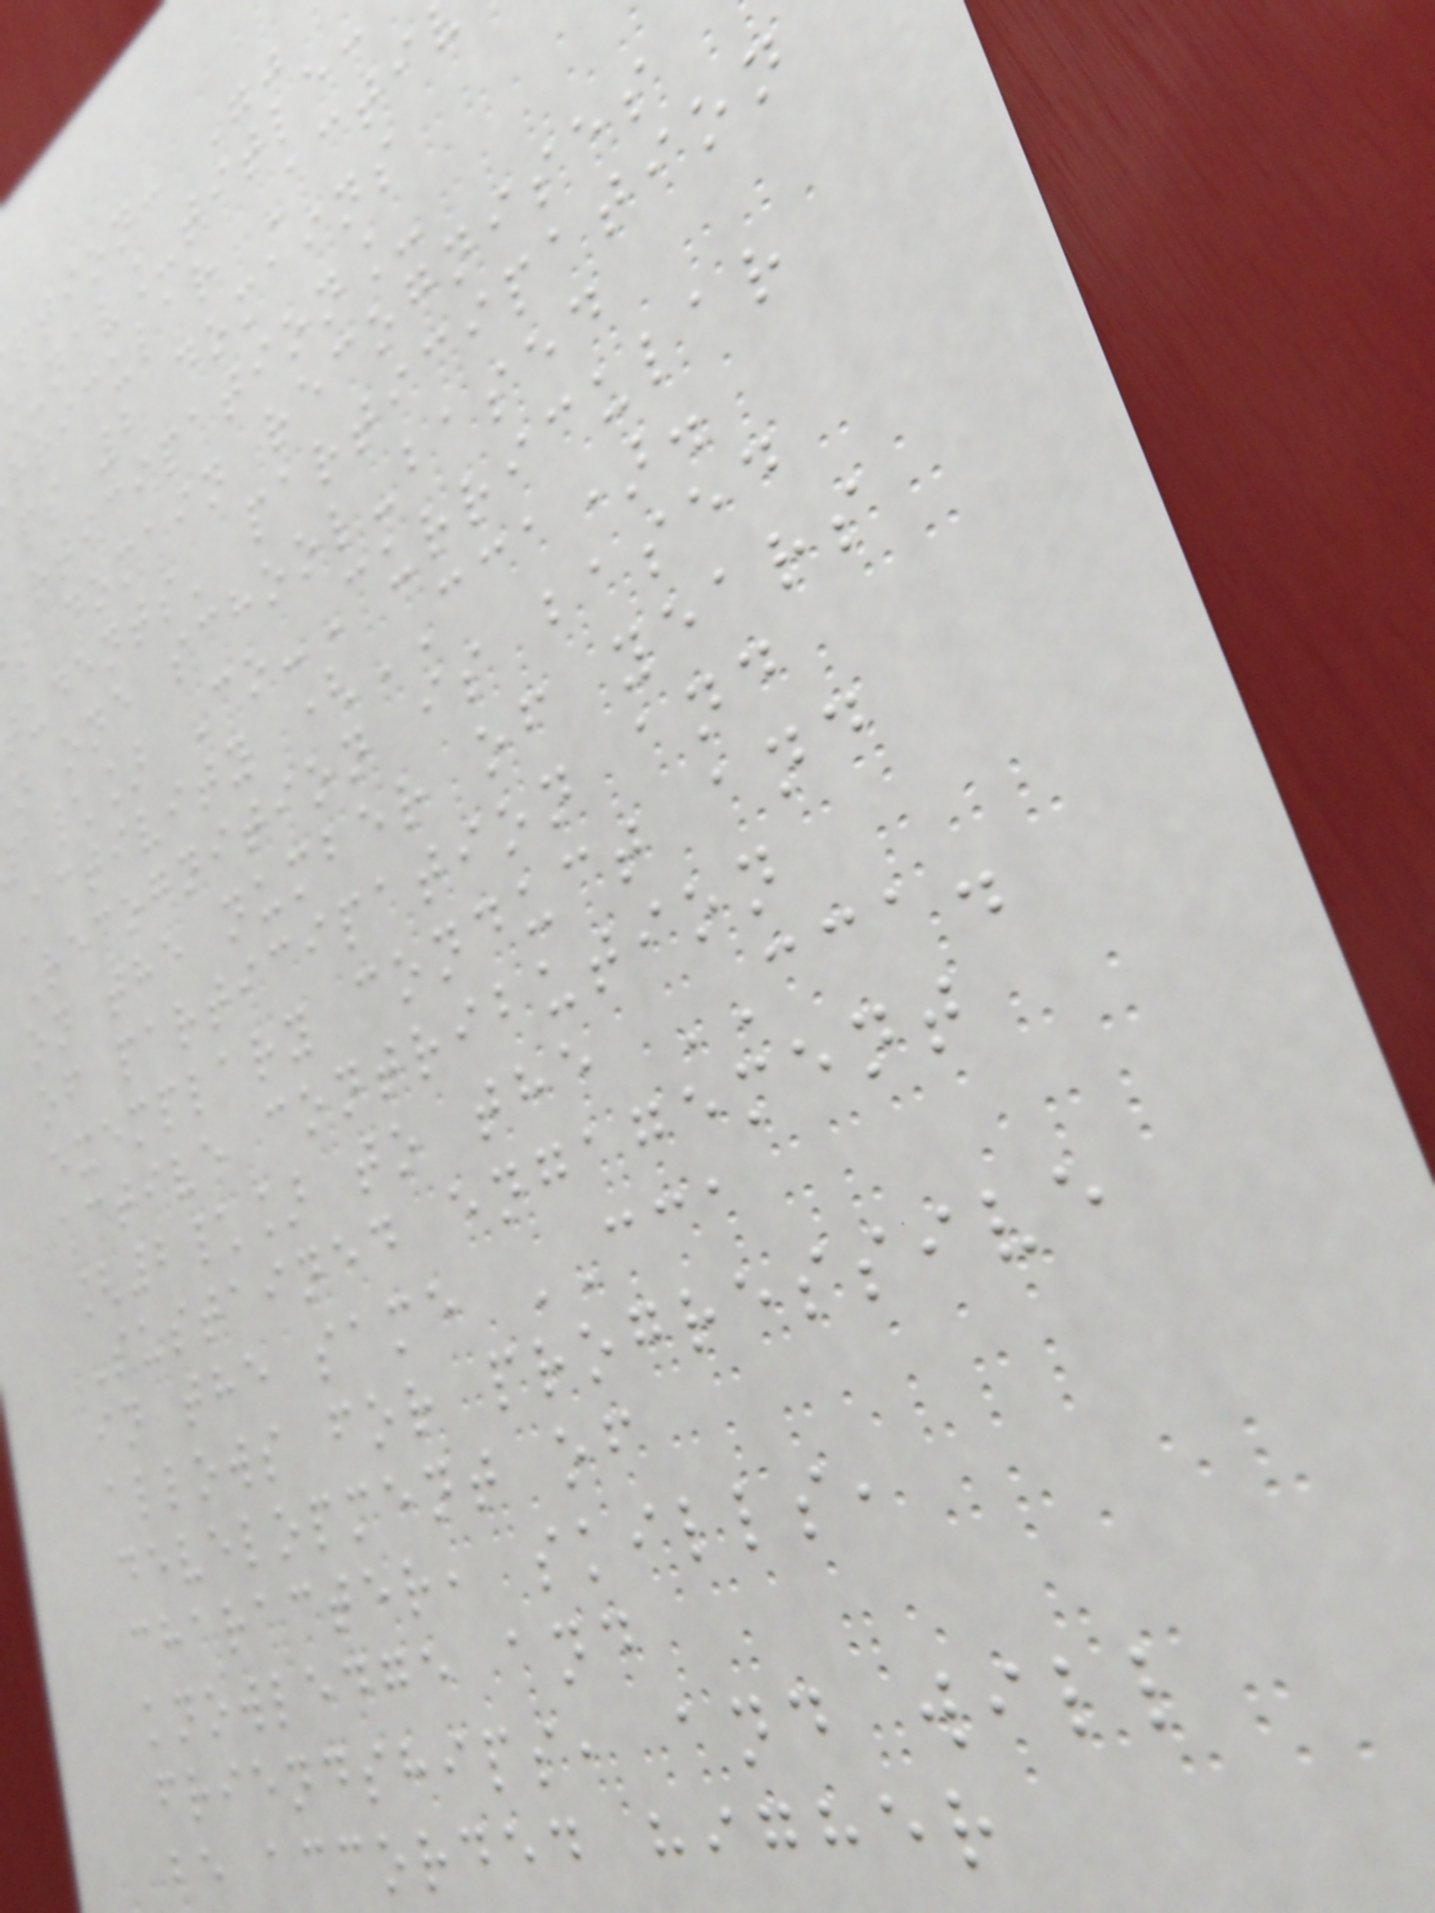ption: ""
nav_title:
rricular Acti
ps 2 domains
articipation_
s domain recognises
tudents' participation
n one school-based
a\] Co-Curricular
Activity (CCA).
Recognition is based
on the number of years
of participation and
exemplary conduct and
active contribution
[2\] to the CCA.
Sustained engagement
in the same CCA
allows for progressive
development of
character, skills,
knowledge and
friendships, and will
be accorded higher
